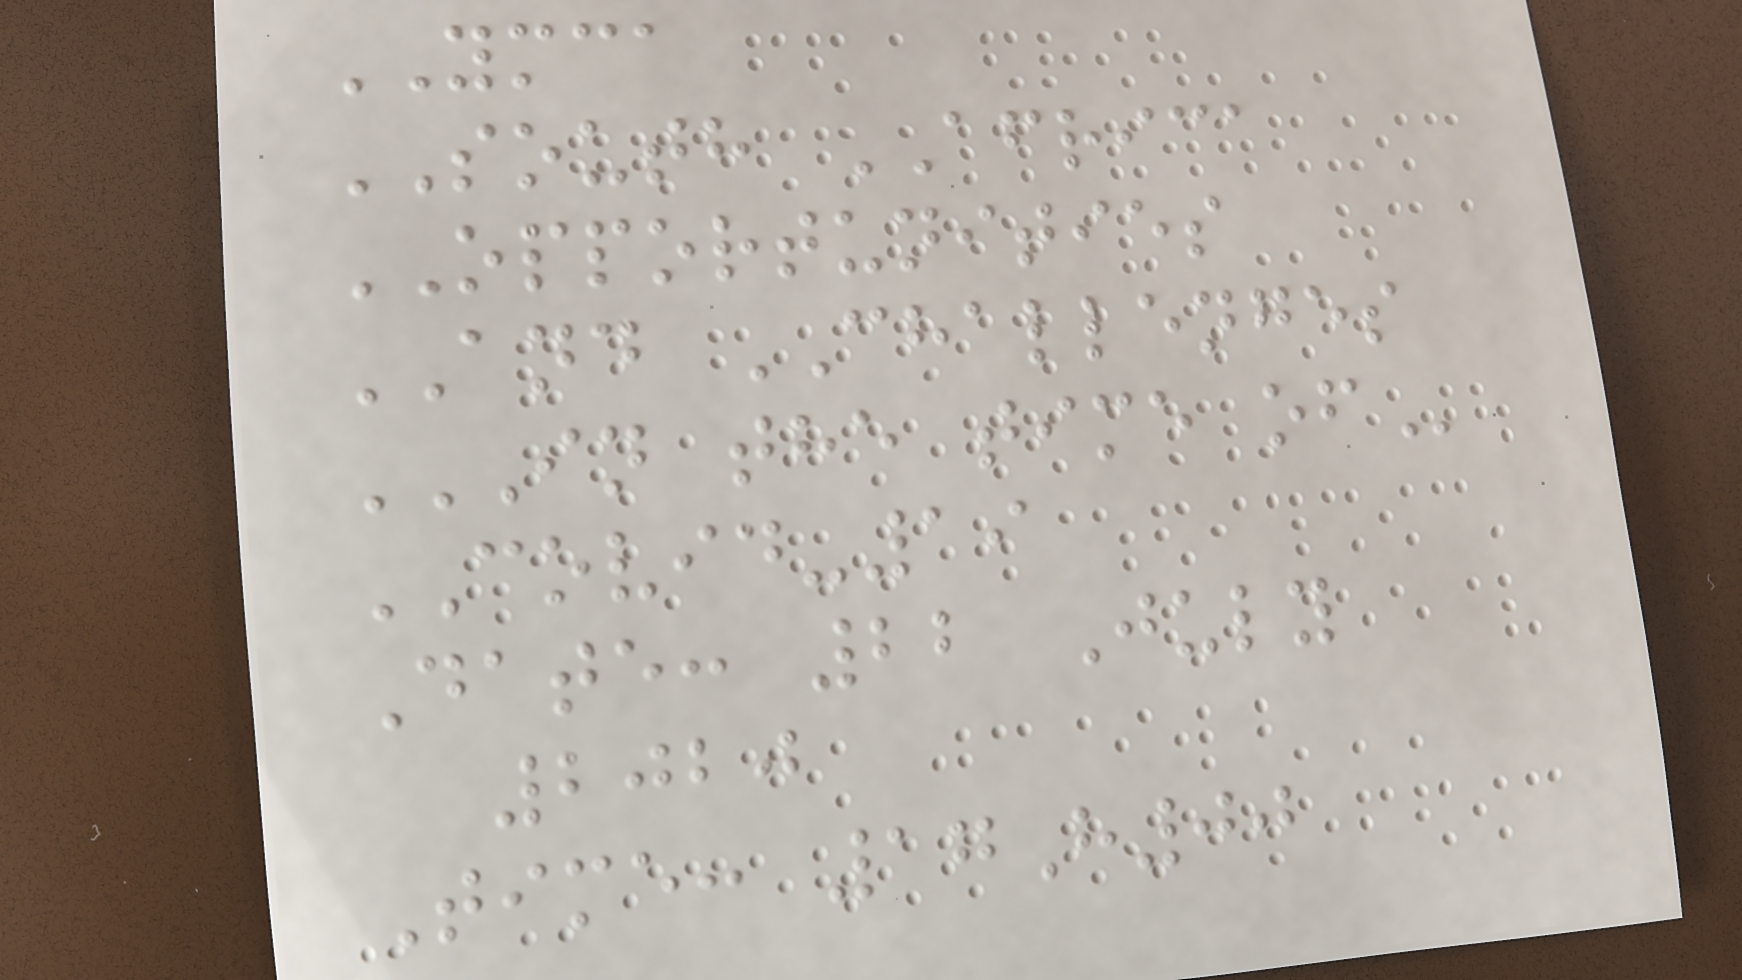YMCA
SOUTH AFRICA
OPPORTUNITIES
AND CHALLENGES
IN THE TIME OF
COVID-19
Date: 22 July
2020
Time: 17H00
